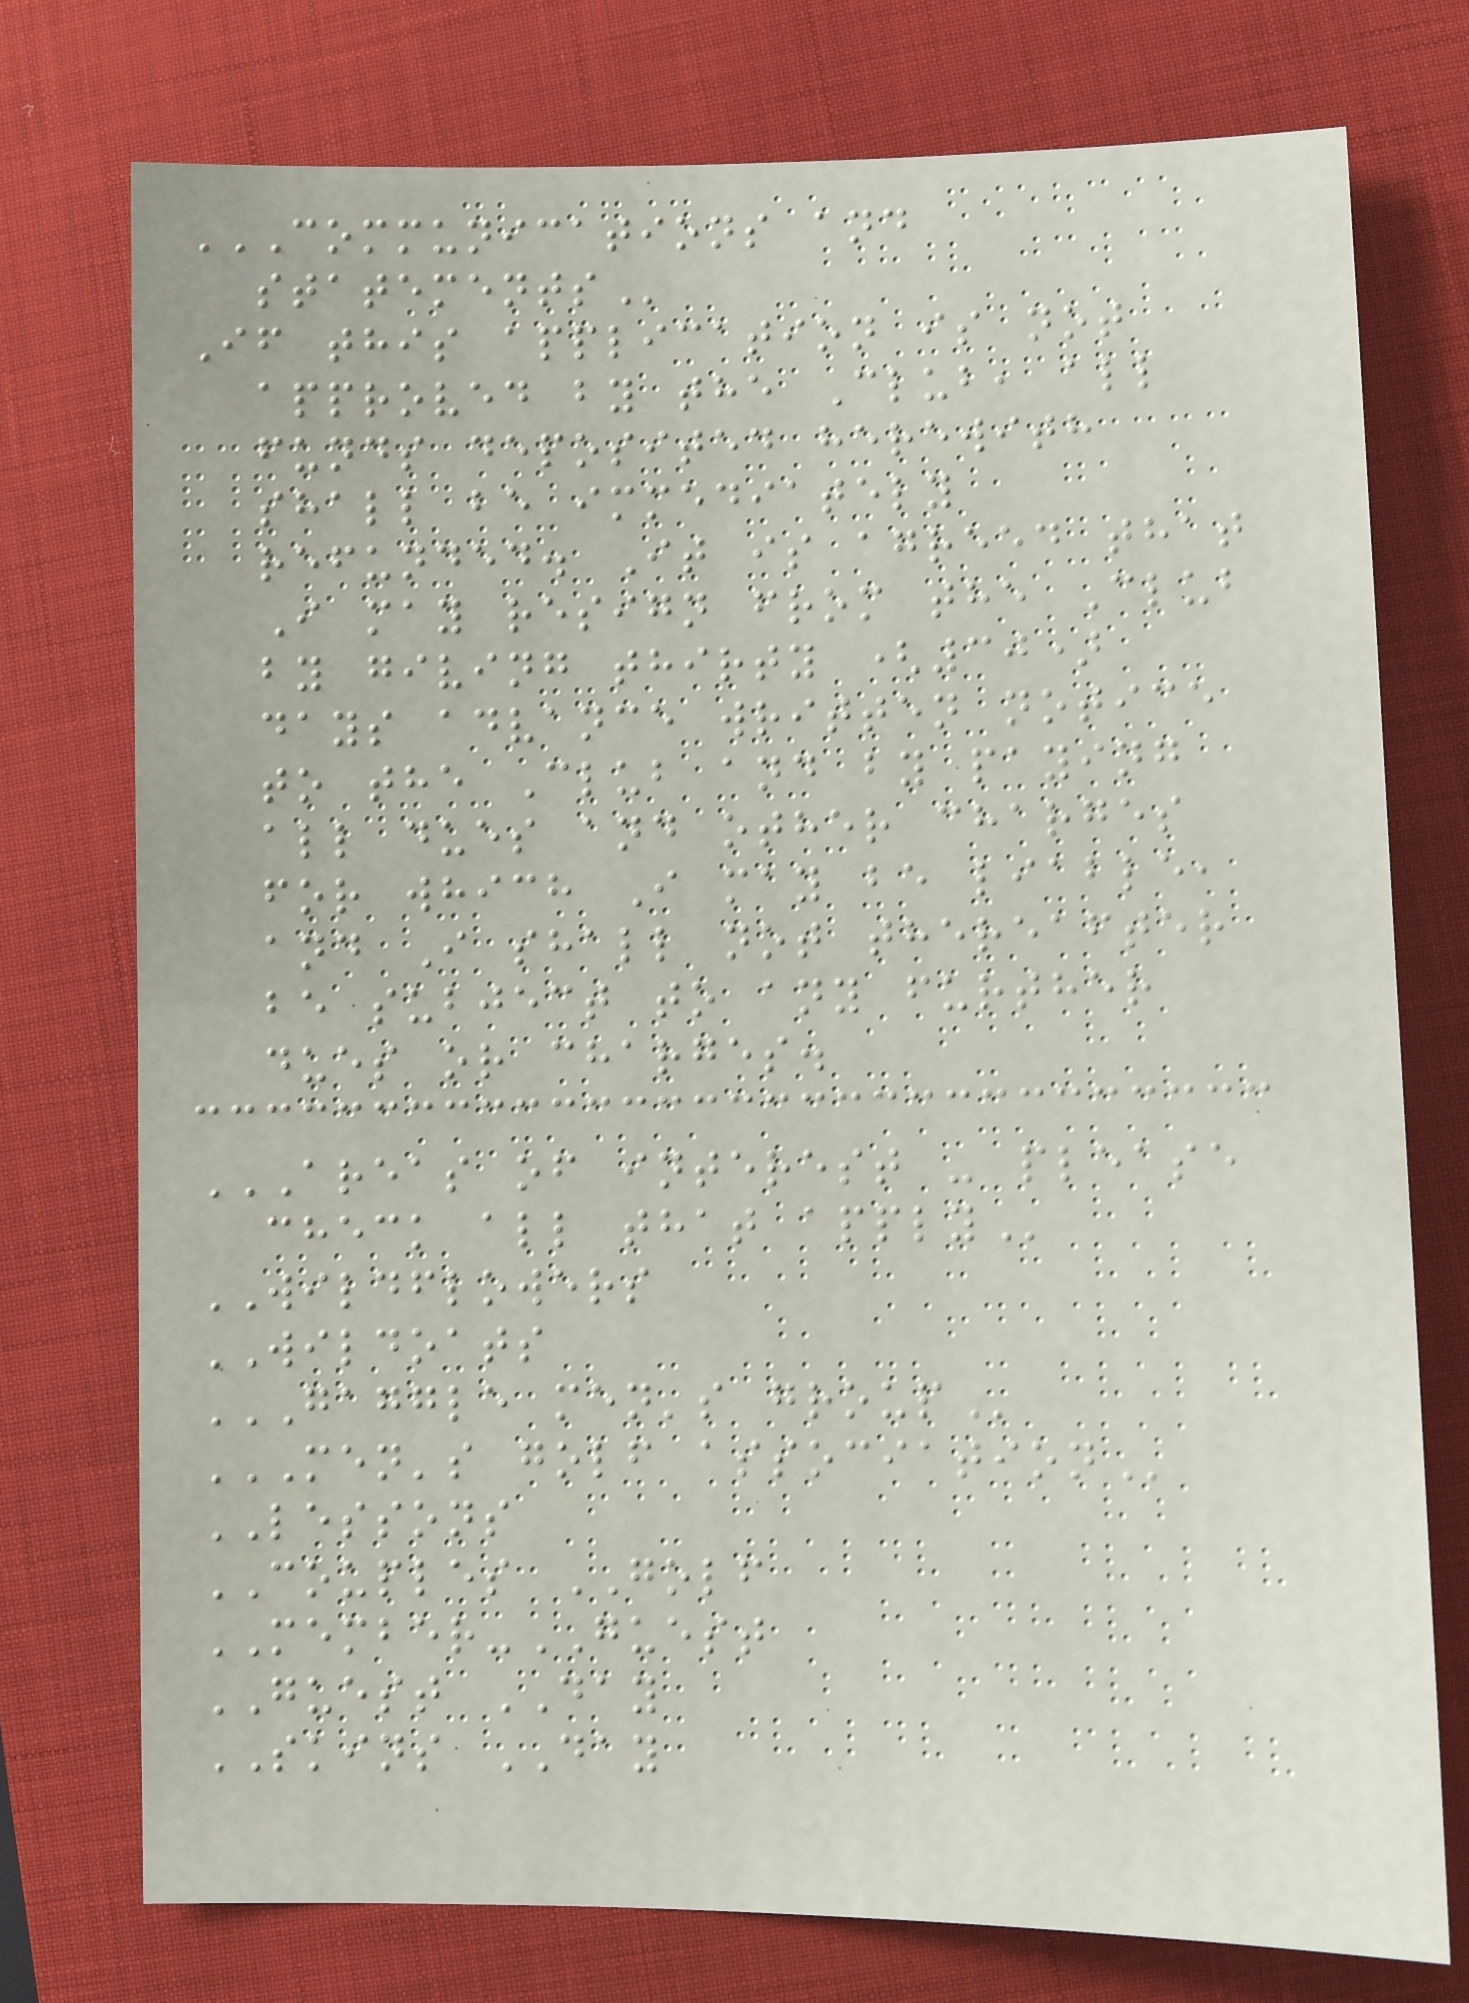COMMUNICATIONS AND
STATEMENTS
If this application is not
approved by the Club, all
funds deposited herewith
shall be immediately
refunded. It is agreed that
I may resign from the Club
by giving thirty (30)
days advance written notice
to the Club and by paying
all dues and other charges
for which I may be liable,
and I shall not thereafter
be subject to any further
dues or charges.
AREAS OF INTEREST - PLEASE
CHECK ALL THAT APPLY
WILDFLOWERS
WILDOATS
GAGGLE MEN'S GROUP
MEN'S GOLF ASSOCIATION
LESSONS
COUPLES GOLF
MEMBER-GUEST
GUEST DAY
SKINS DAY
